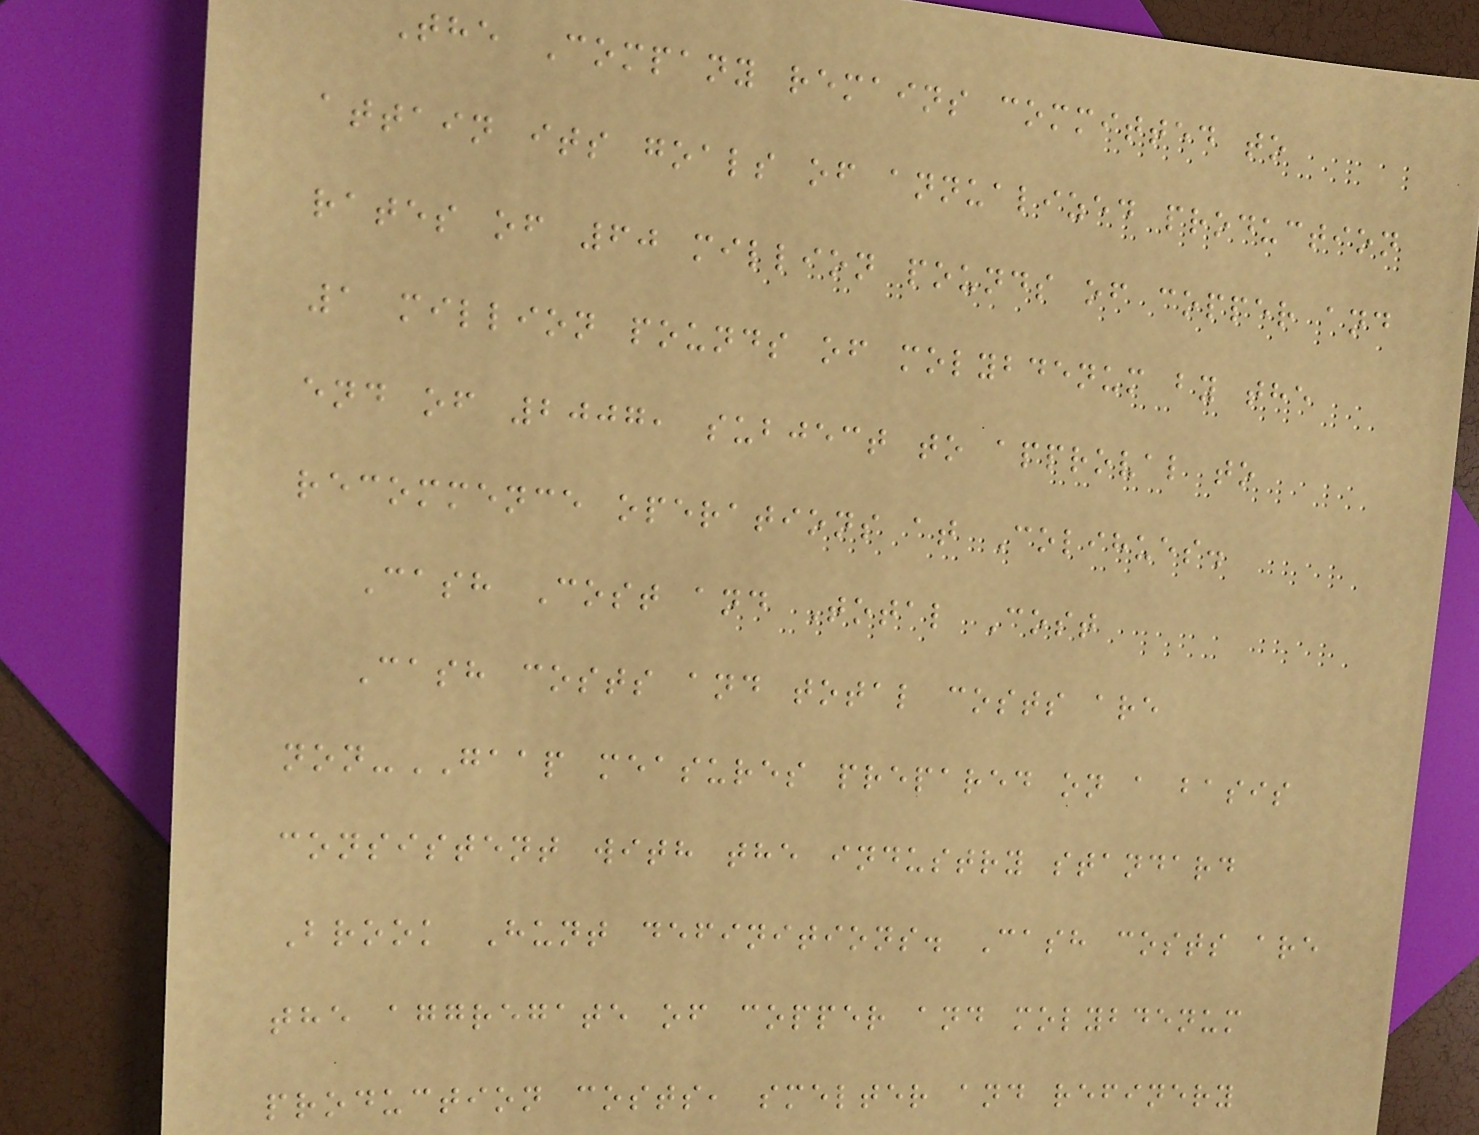The Company remains committed to
attain its goals of annualized production
rates of 60 million pounds of copper and
1 million pounds of molybdenum by the
end of 2007, subject to approval to
recommence operations at Colihues.
Cash Cost and Total Cost
Cash costs and total costs are
non-GAAP measures prepared on a basis
consistent with the industry standard
Brook Hunt definitions. Cash costs are
the aggregate of copper and molybdenum
production costs, smelter and refinery
